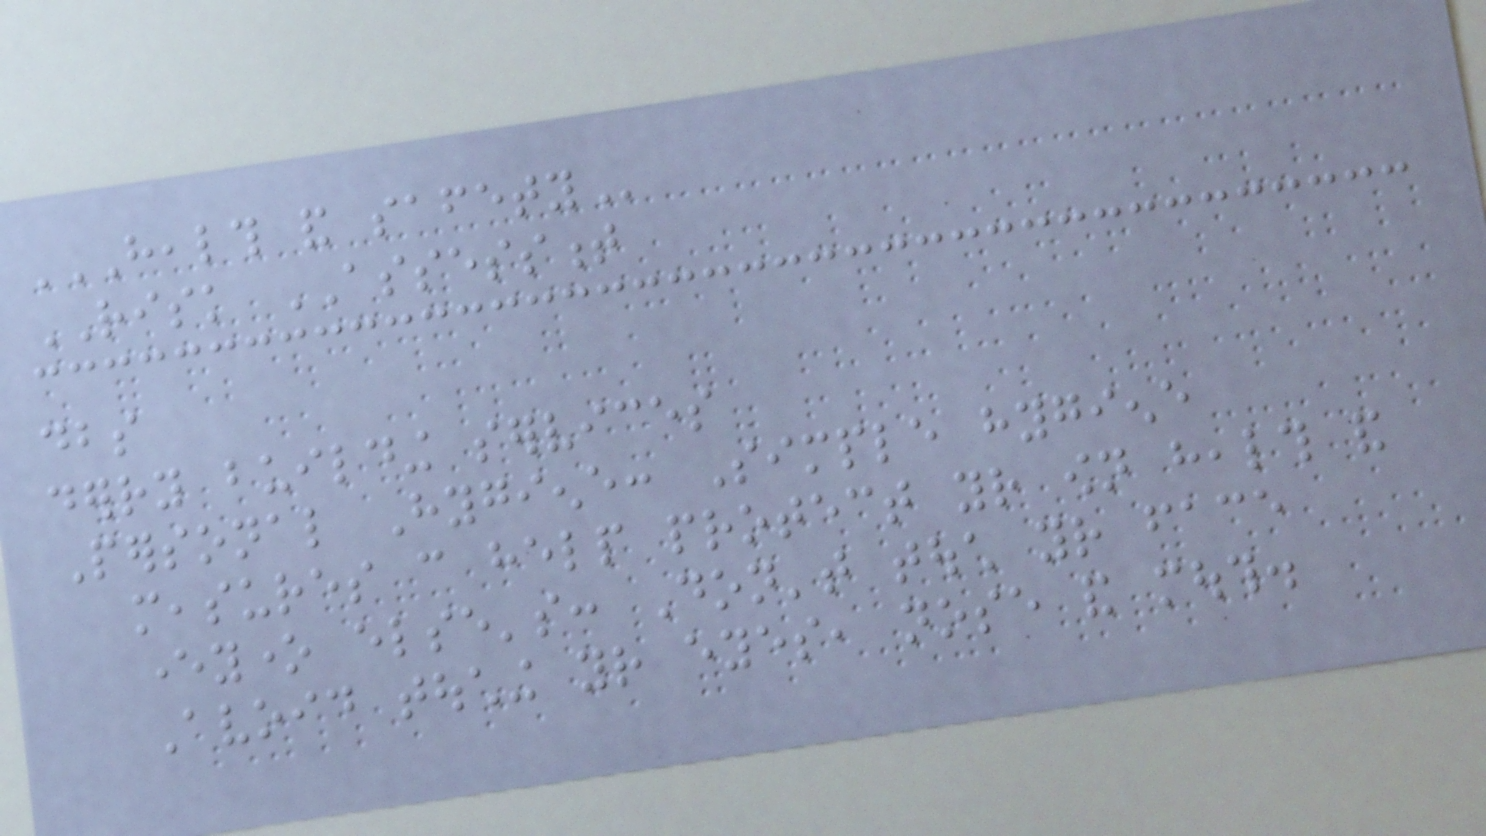HEALTH AND SAFETY
RISK ASSESSMENT
dbs
derry building services
Personal Hygiene: Simple hygiene
measures can help protect your own health and
everyone else's: Don't touch your face
Avoid touching your eyes, nose and mouth.
